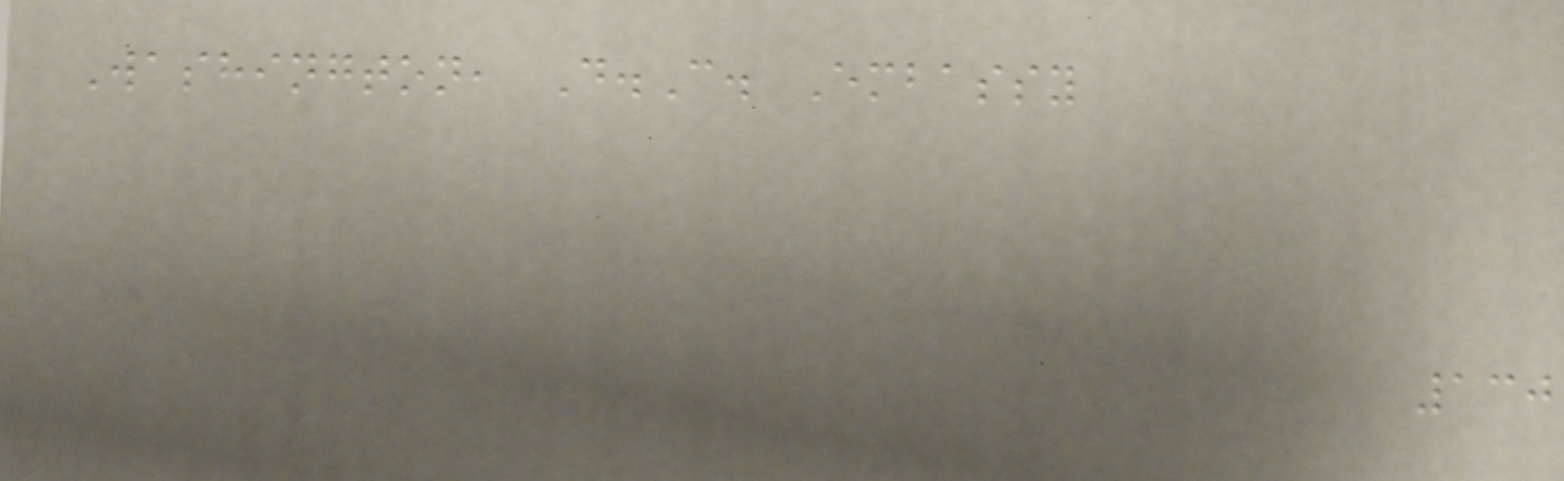Washington, D.C. Embassy
130
